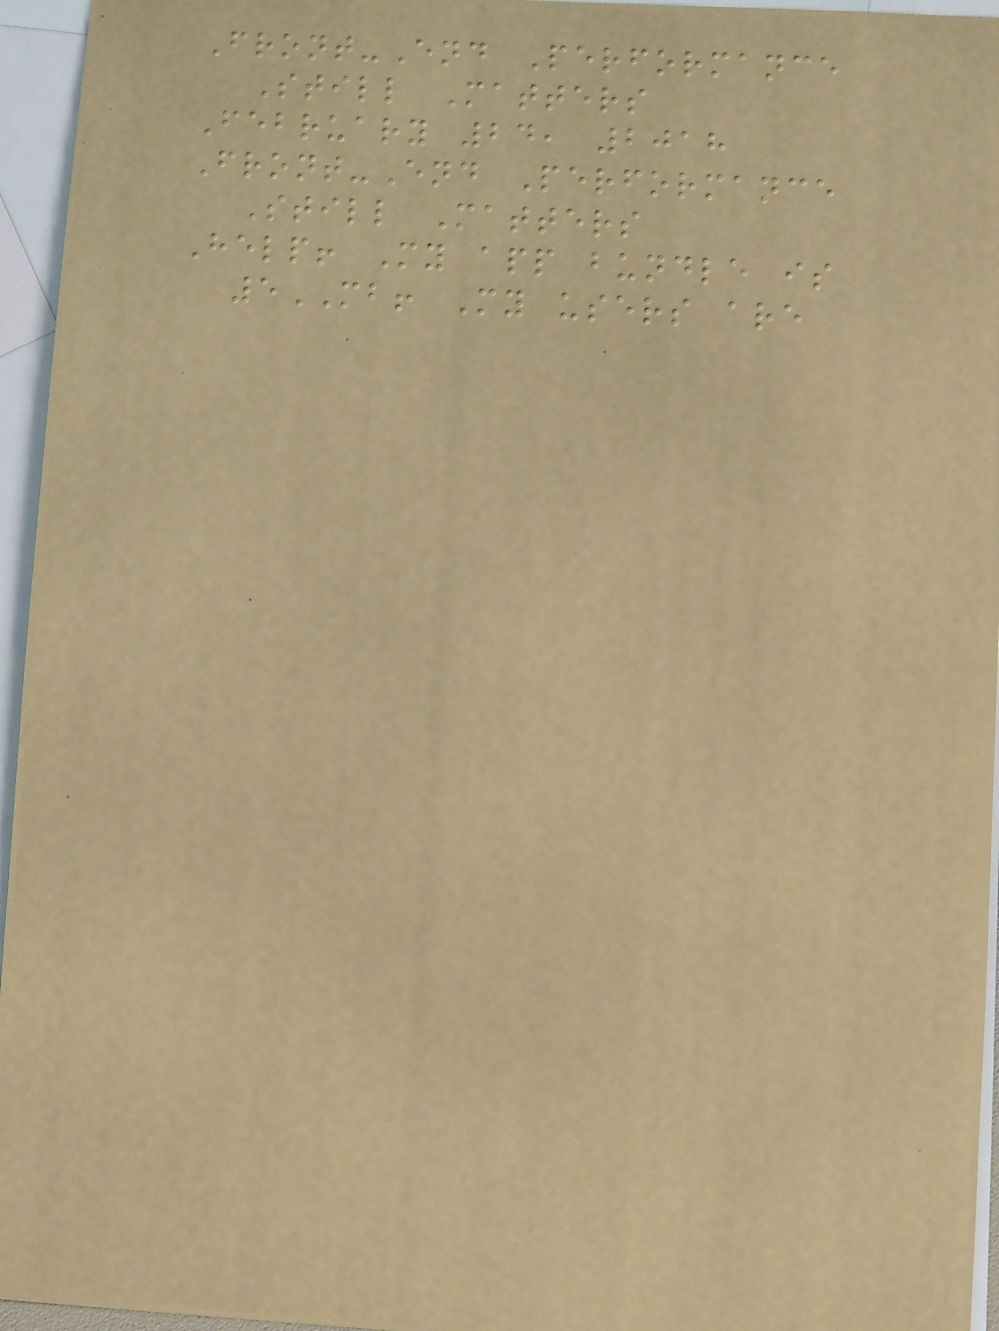Front-End Performance
Still Matters
February 24, 2018
Front-End Performance
Still Matters
Help! My app bundle is
5MB! My users are
